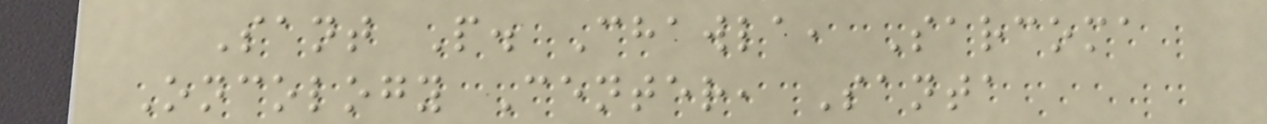Sant P. Chawla, Sarcoma
Oncology Center, Santa
